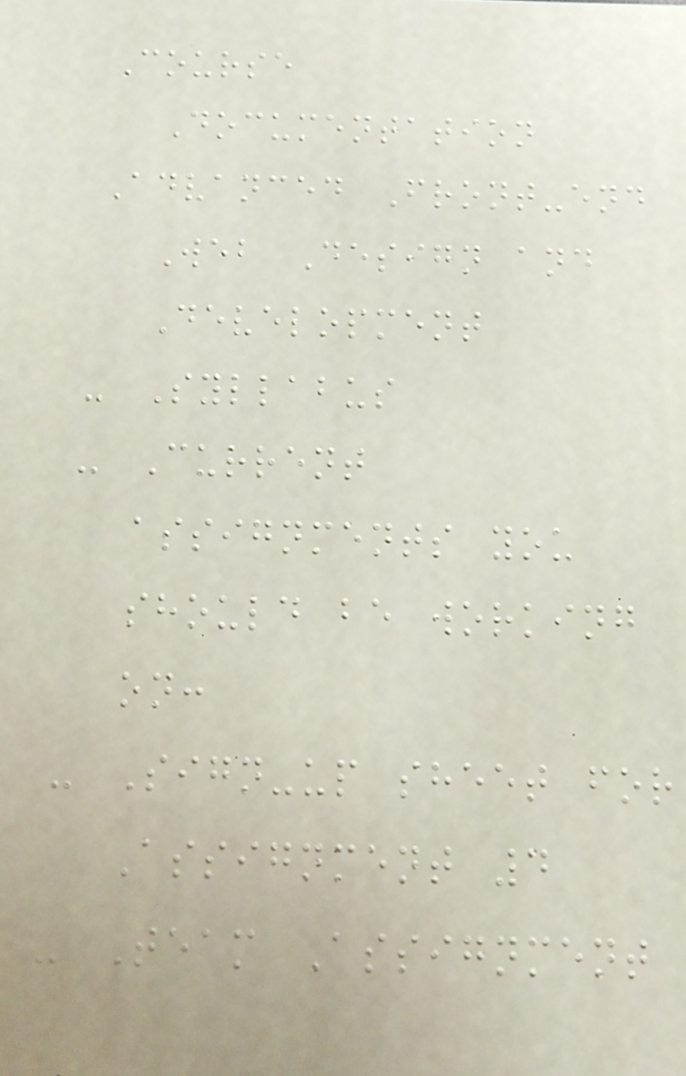Course
Documentation
Advanced Front-end
Web Design and
Development
- Syllabus
- Current
assignments you
should be working
on:
- Sign-up sheet for
Assignment 4
- Team Assignment
